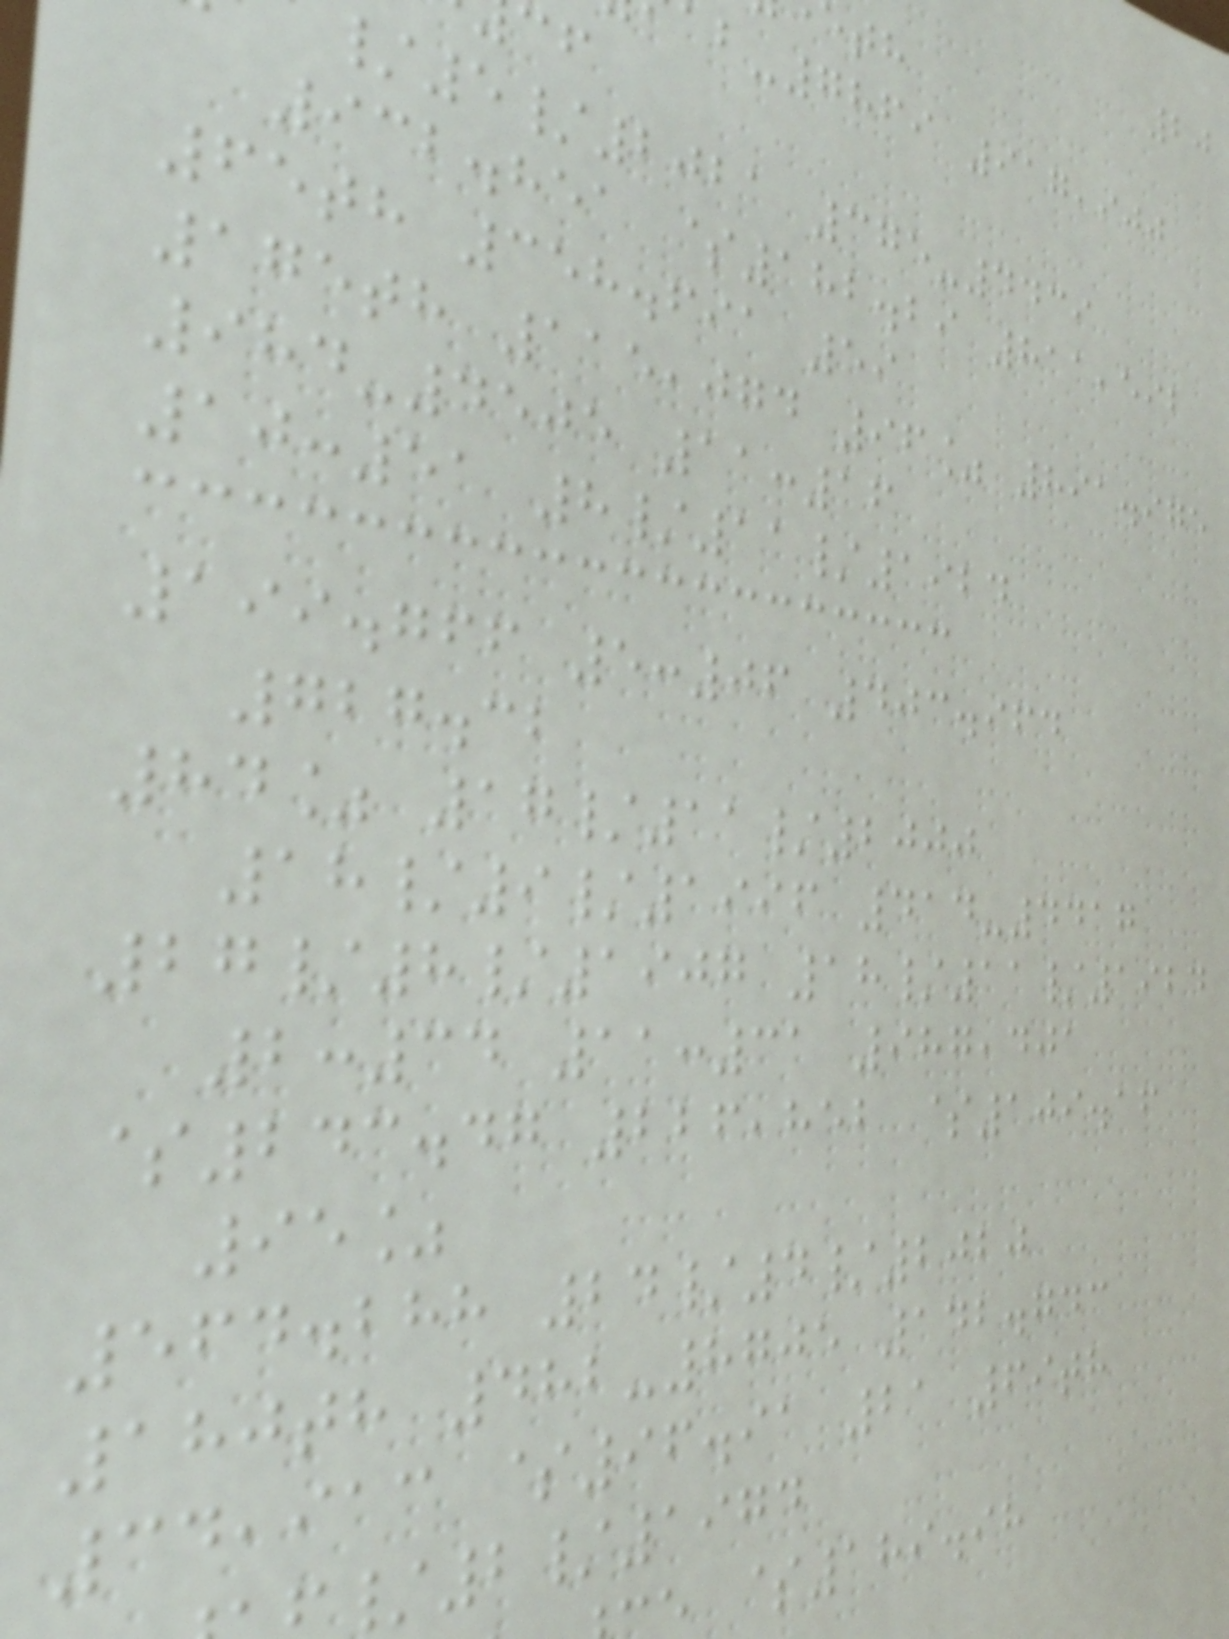20
-7869 917,900
/5/2021 375-4439
932.851 $182.29 811,592
65th 358.691 59
175th 115,074 96% 891.975
984-4505 11:16
10:51 8/11/1924
199.766 5:06 403.964
727.32
84% 17/11/2000
18/9/1996 414-4417
27/8/1907 18/11/1924
2:34 11:31 987,401
$243.47 226,852 $109.16
95%
564.288 24/4/2020
180th 482-8705 142.743
34,913 $96.91 21 69th
/2/1974
$189.98
